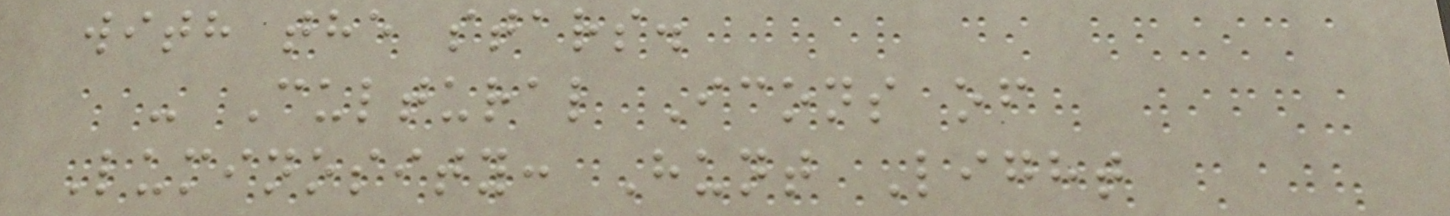with the stars.
- Cultural Icons of
Luminosity: Hunt Light
